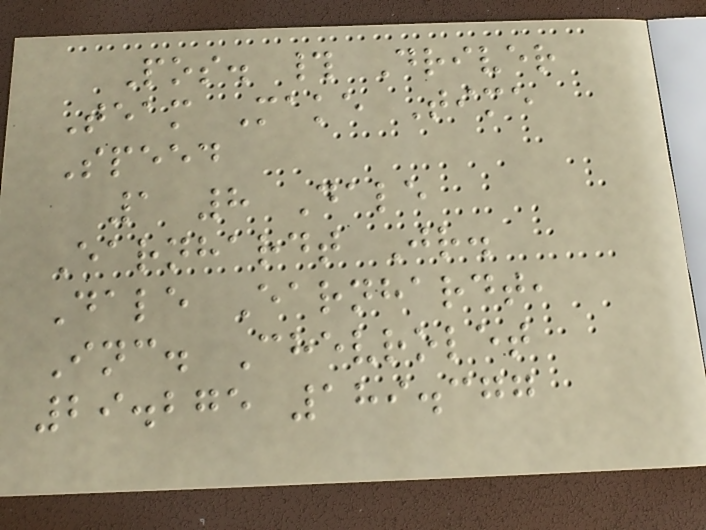Pos. # Driver
Team Make Time
Speed
1 8 Dale
Earnhardt Jr.
Dale Earnhardt,
Inc. Chevrolet
29.275 189.377
